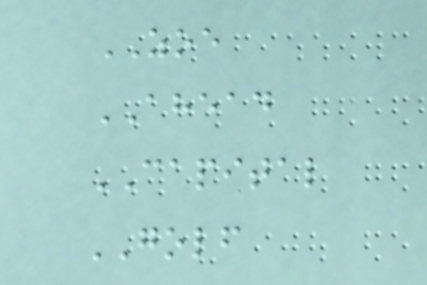ZOE
AHEAD
CAPITAL
GOLF
